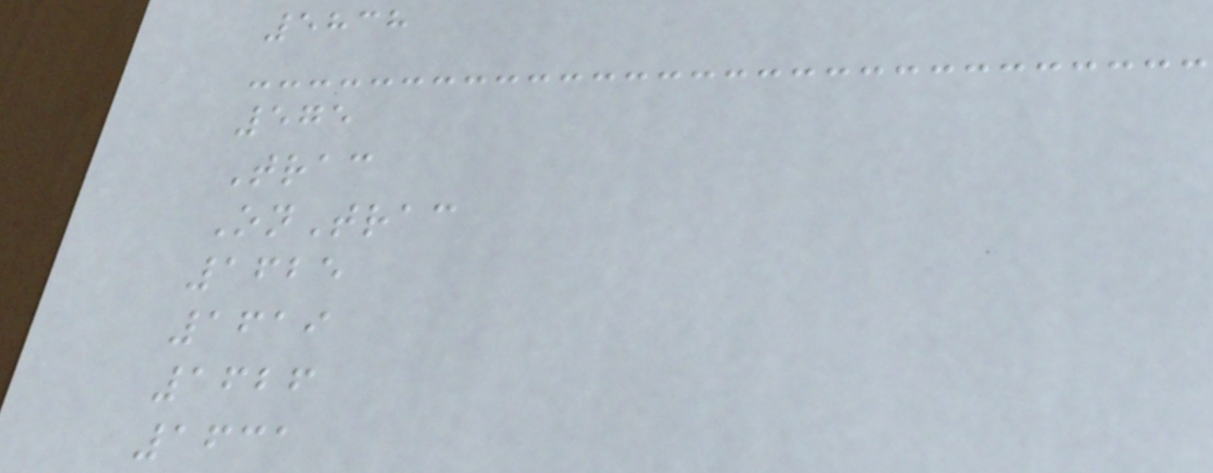5838
575
Trac
OnTrac
1625
1619
1626
1631
